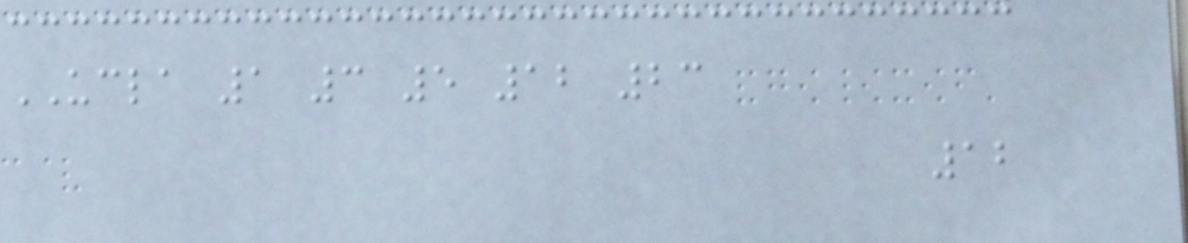UCLA 1 3 5 12 23
12
